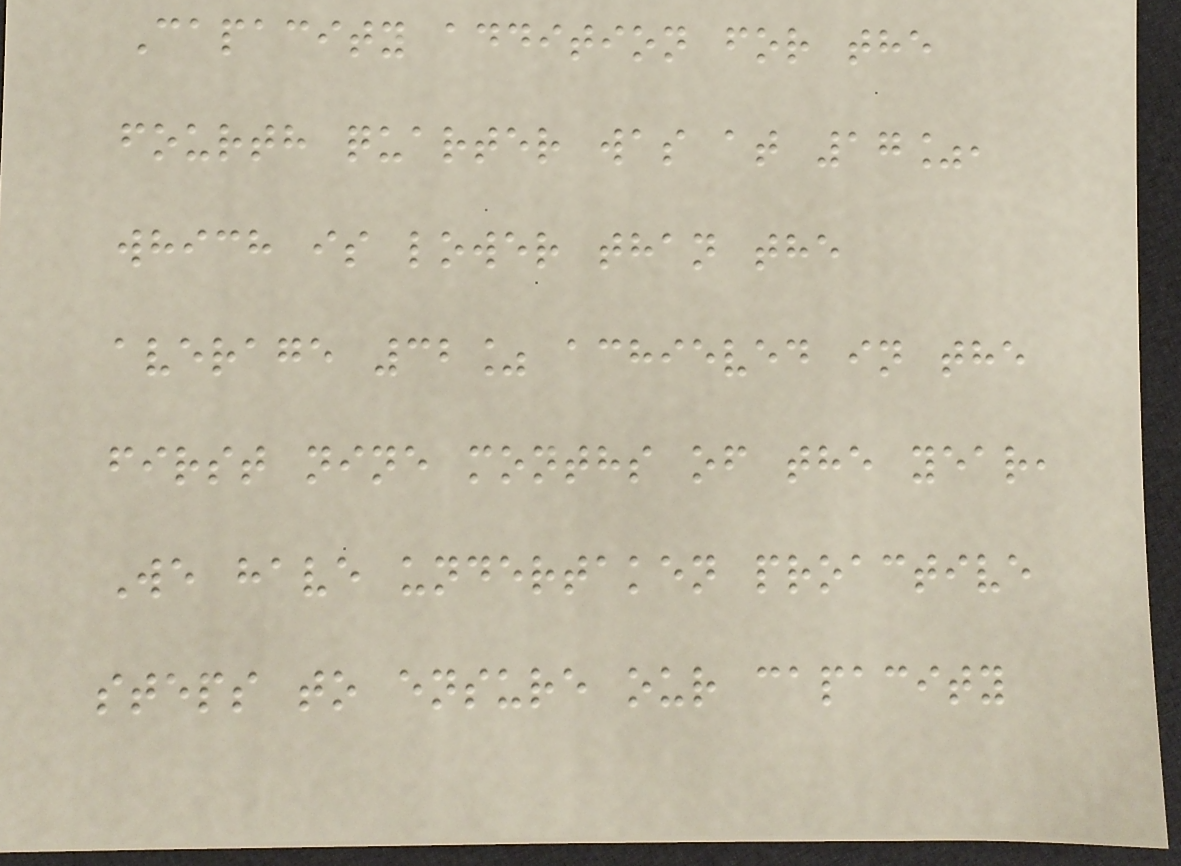Capacity addition for the
fourth quarter was at 17%,
which is lower than the
average 32% achieved in the
first nine months of the year,
We have undertaken proactive
steps to ensure our capacity
